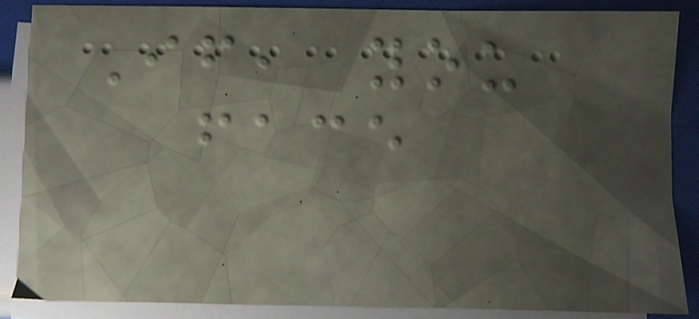If, you
face
